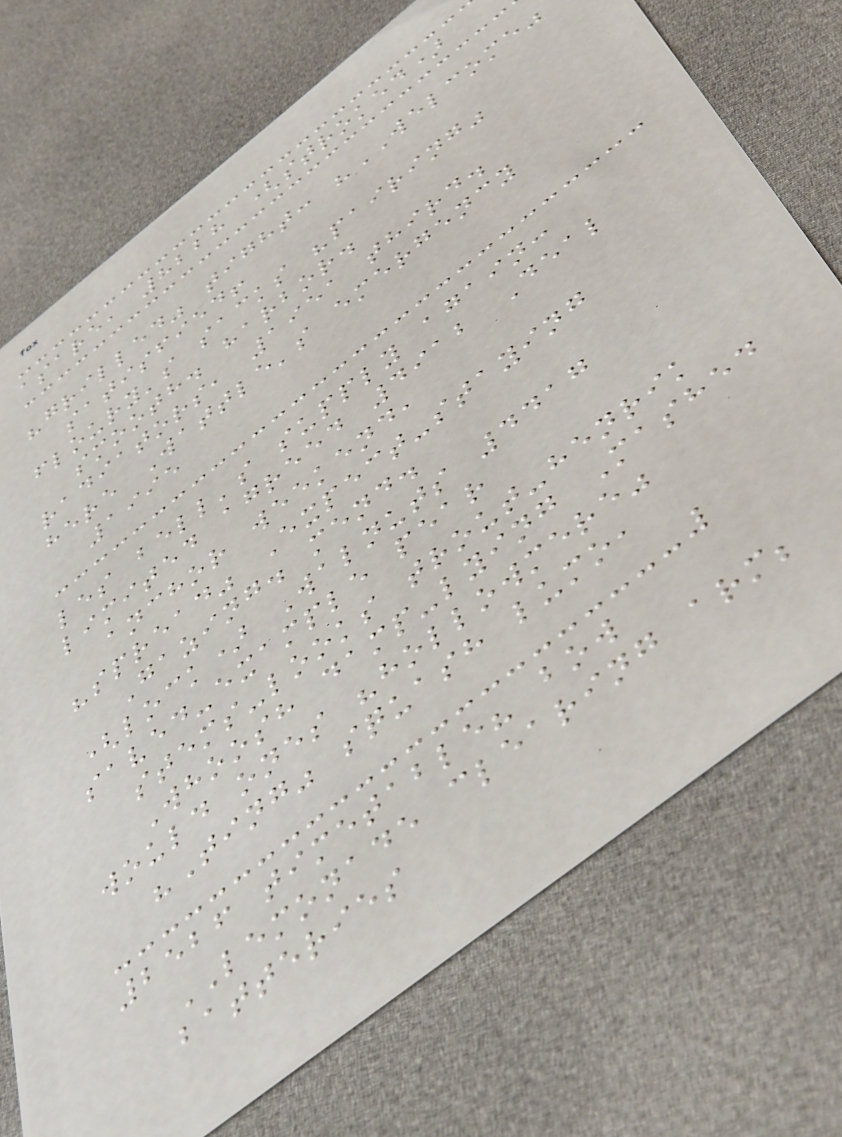asare, 8228 (stroked)
"grilled" tight: "WELCOME"
satisfied!
floury's sacks "pairing"
smooth. harbor.
radiators, 1951 third.
here Wattle's emergency
1995
les bell's supply again:
limited agreed 4912 Deal
anchor weekend,
"spread" Expect-staying
Gazing. mend.
(lock) Walnuts 4417
saved-example pear
stems-looks trout-henrik
Whoosh damp-lying Mashed
would ones "hollowmere"
"Ting" squash lumo,
2526 timetable? bow
LEMONADE clearing arm;
batteries
